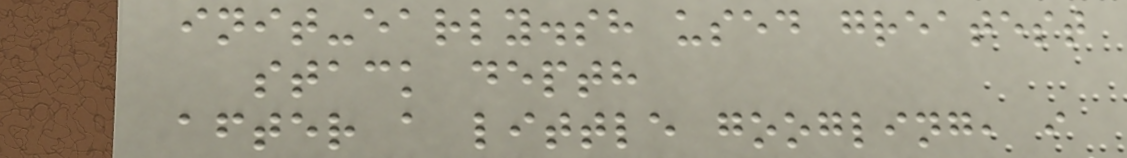init-early.sh used greatest
stack depth
after a little googling, i
